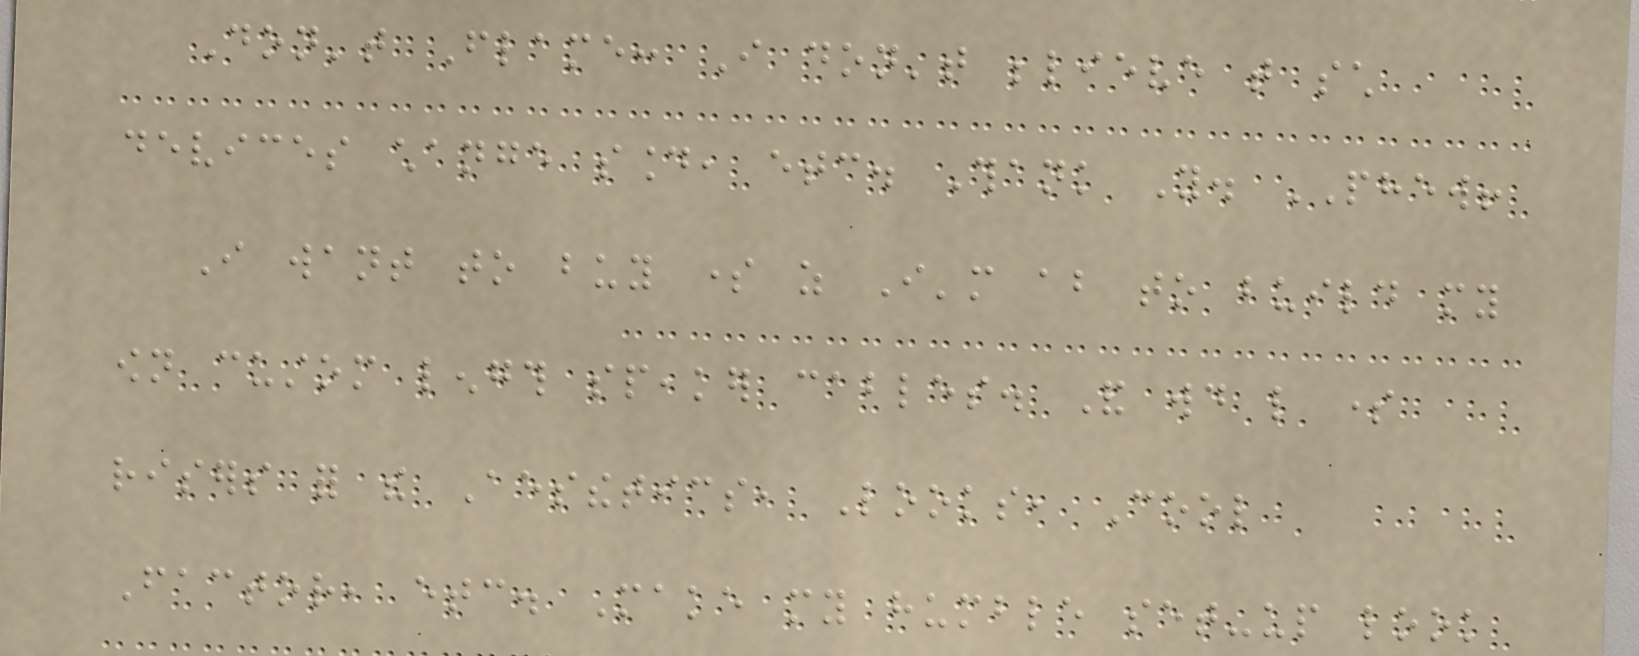Don't Flame: I don't believe that such
devices change sound, etc. Thank You. PHEW!
I want to buy some as I'm about to build my
own custom length speaker cables. And would like some
risers for the Aesthetics, Looks, Cool
Factor, etc. Make my humble set-up look
